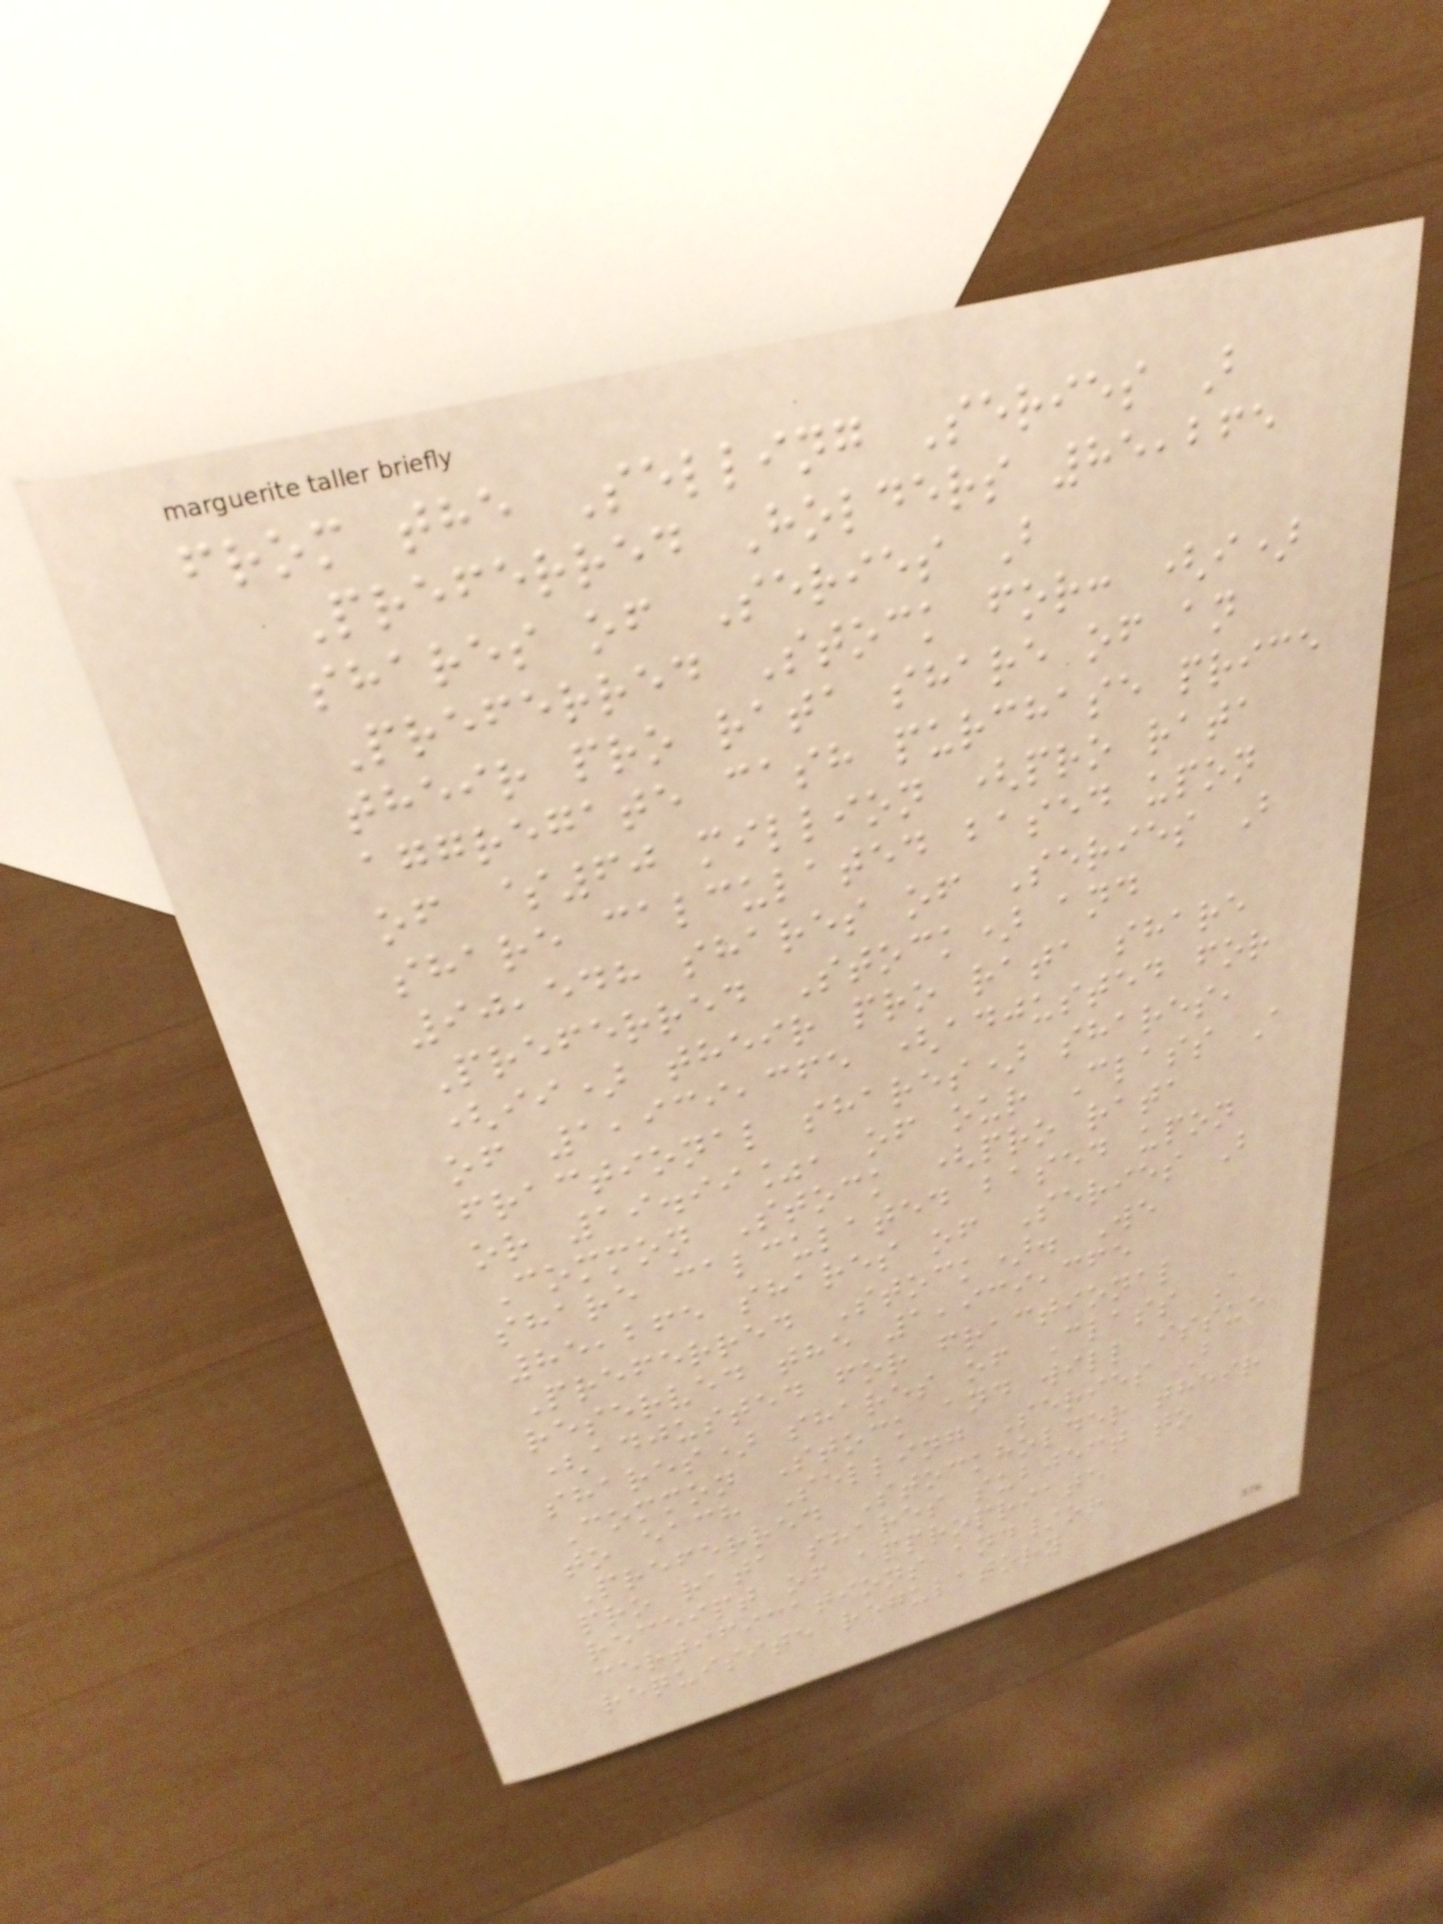from the Selling Series B
Preferred Holders 85,265
shares of Series B
Preferred Stock for: (i)
their pro rata share of an
aggregate cash purchase price
of $60 million (pro rata
share calculated based upon
90,548 shares of Series B
Preferred Stock) and
(ii) their pro rata share
of 1,939,365 (adjusted for
fractional shares) shares,
or 19.99%, of our Class A
Common Stock (pro rata
share calculated based upon
85,265 shares of Series B
Preferred Stock). We
reserved the 1,939,365
(adjusted for fractional
shares) shares of Class A
Common Stock and will issue
to each Selling Series B
Preferred Stockholder their
pro rata shares subject to
receipt of appropriate
certifications and/or
requisite regulatory
